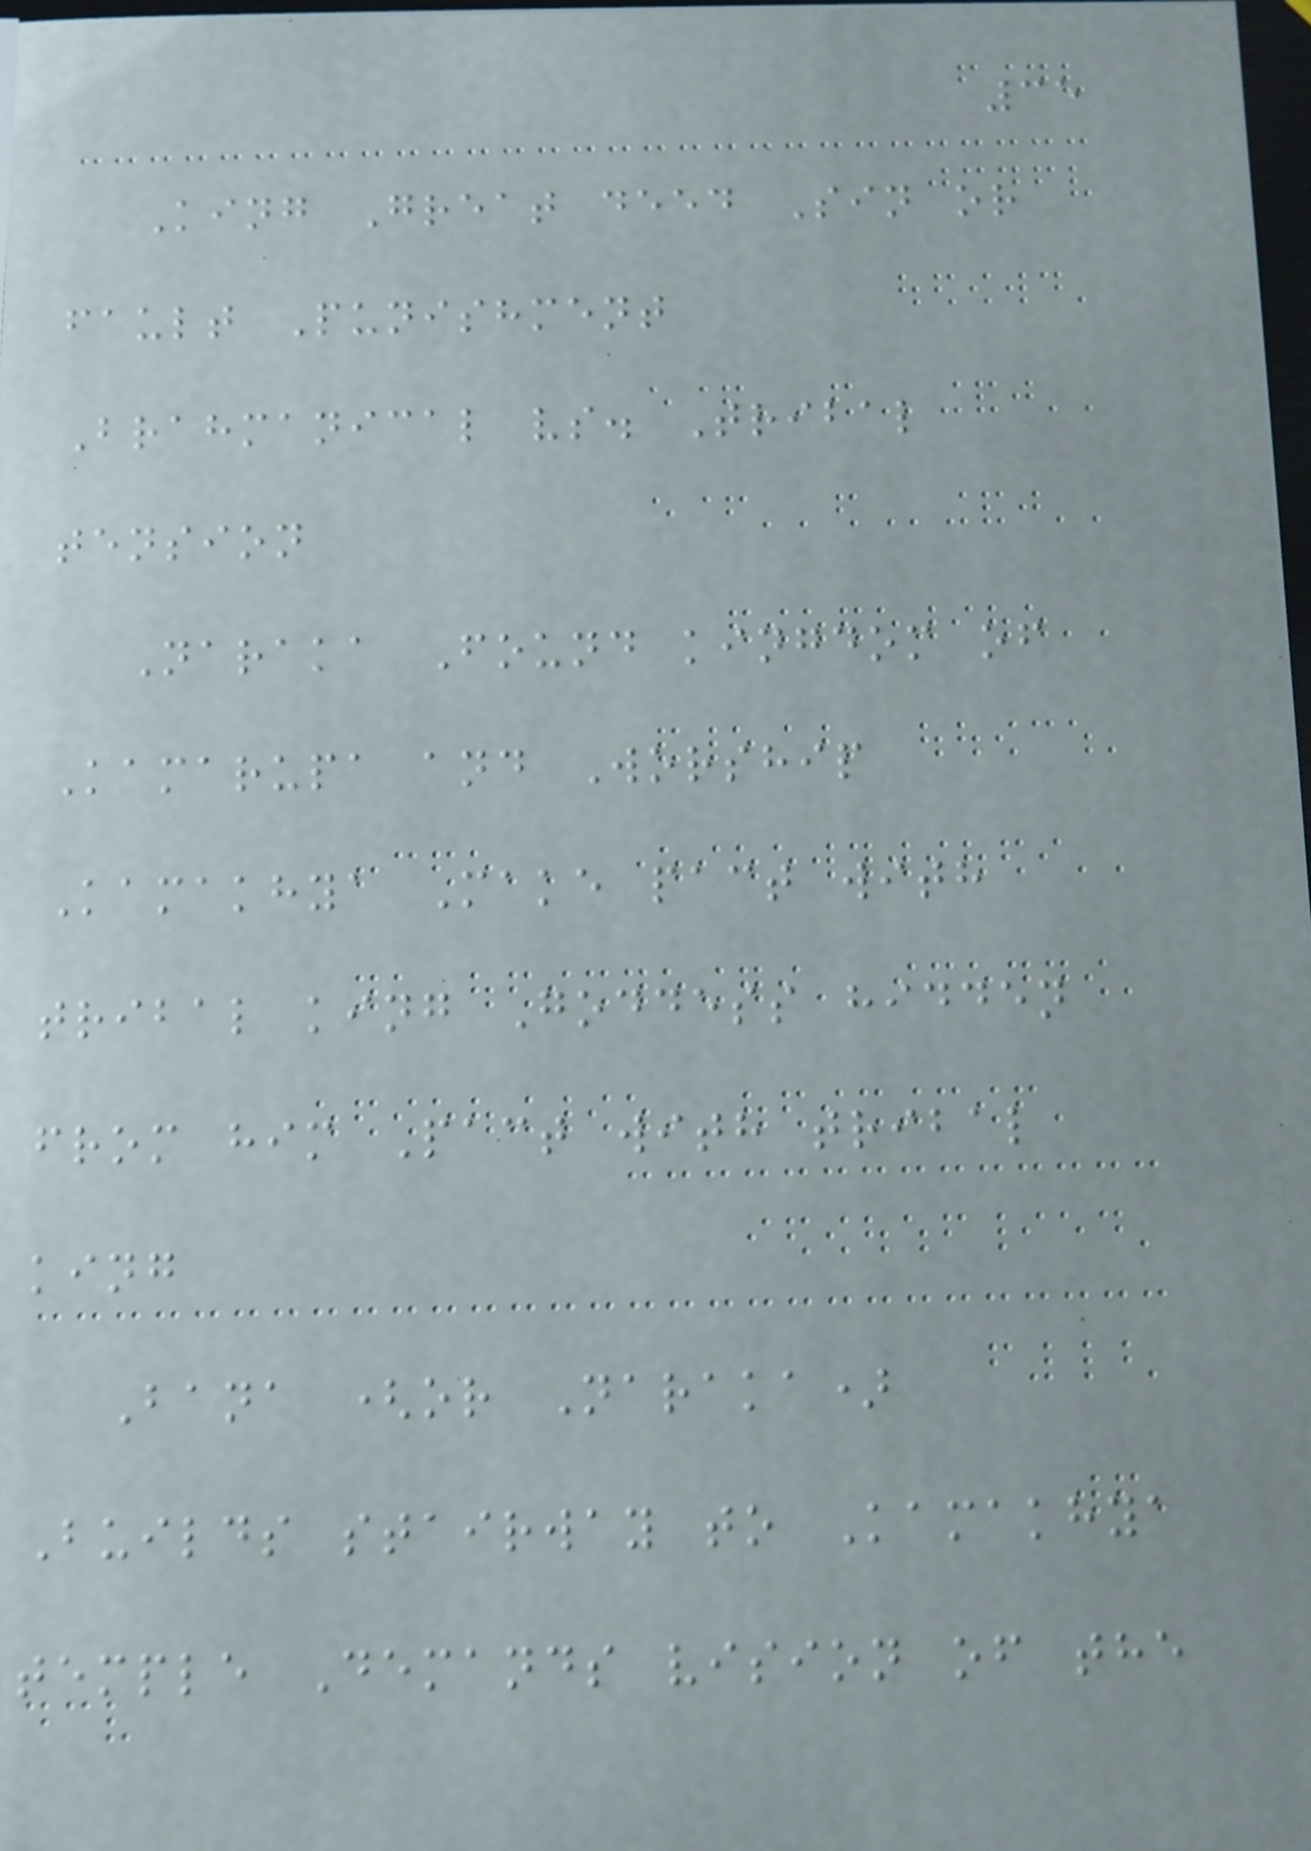35
King Great deed Sin or
fault Punishment
Brahmanical vs. Tribal
tension
Naraka Found kingdom of
Kamarupa and Worship
Kamakhya Make pact with
tribal king Goddess hidden
from him Pact with tribal
king
Bana (or Naraka)
Builds stairway to Kamakhya
temple Demands vision of the
